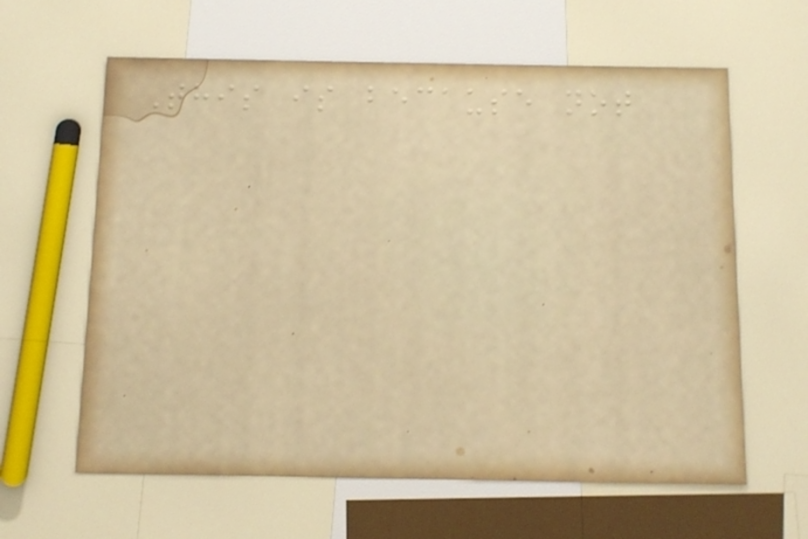This is because not
